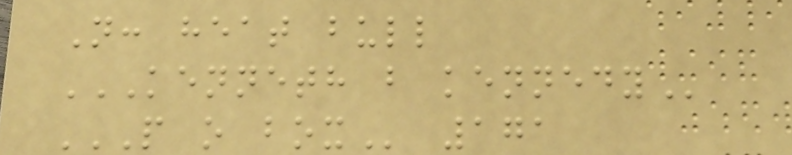N: heat bull
KENNETH B KENNEDY
P O BOX 171
